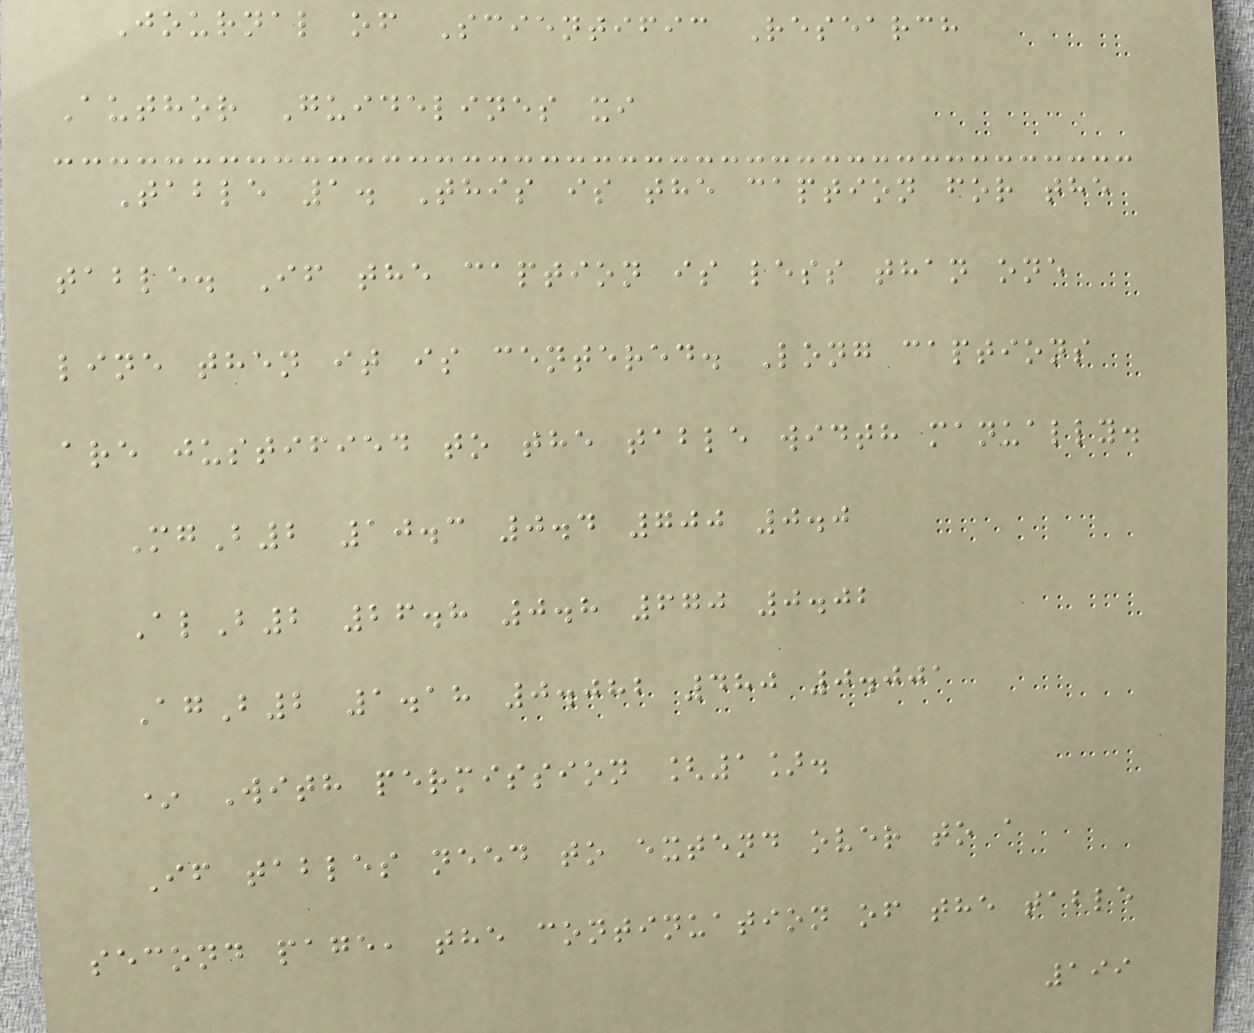Journal of Scientific Research
Author Guidelines xi
Table 1. This is the caption for the
table. If the caption is less than one
line then it is centered. Long captions
are justified to the table width manually.
MgB2 10.3 0.4 700 0.0
AlB2 26.8 0.8 670 0.02
AgB2 1.18 0.082 480 0.001
* With permission [1].
If tables need to extend over to a
second page, the continuation of the table
199
